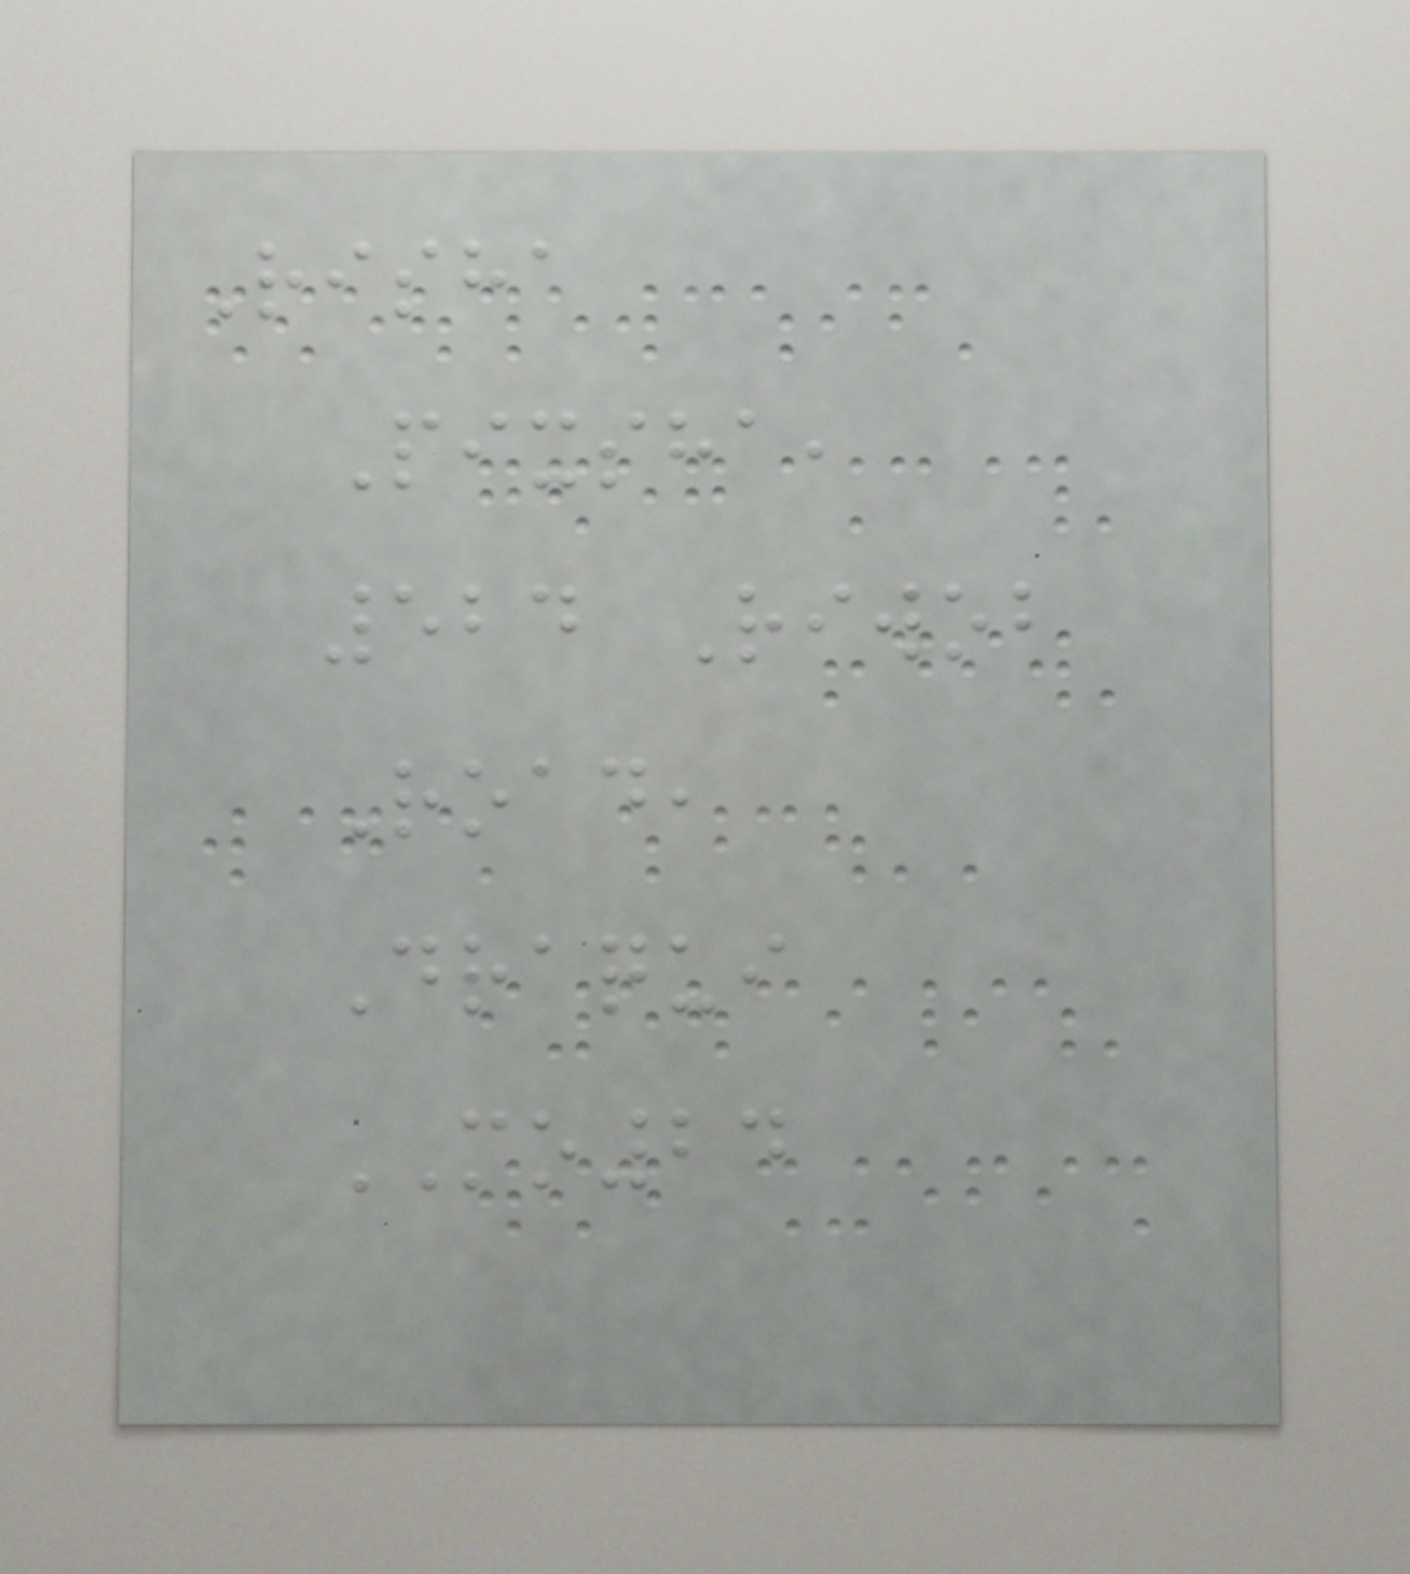Risha
Pixsha,
524 Riwob
Road,
Draqui
MO24
